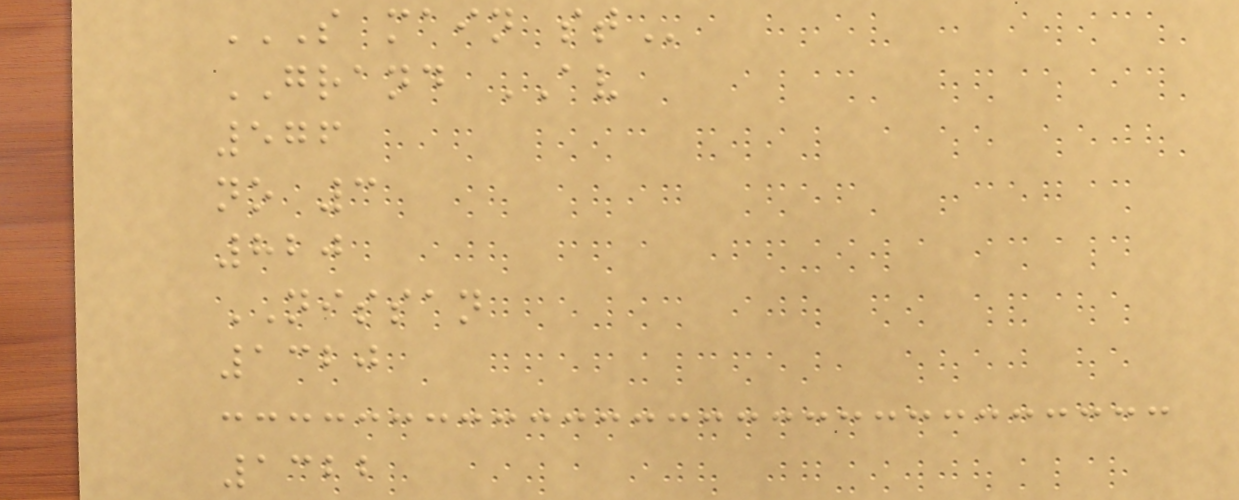S MAIN ST
GRAND AV
576
no 3
820
NISSAN
1320
1322
